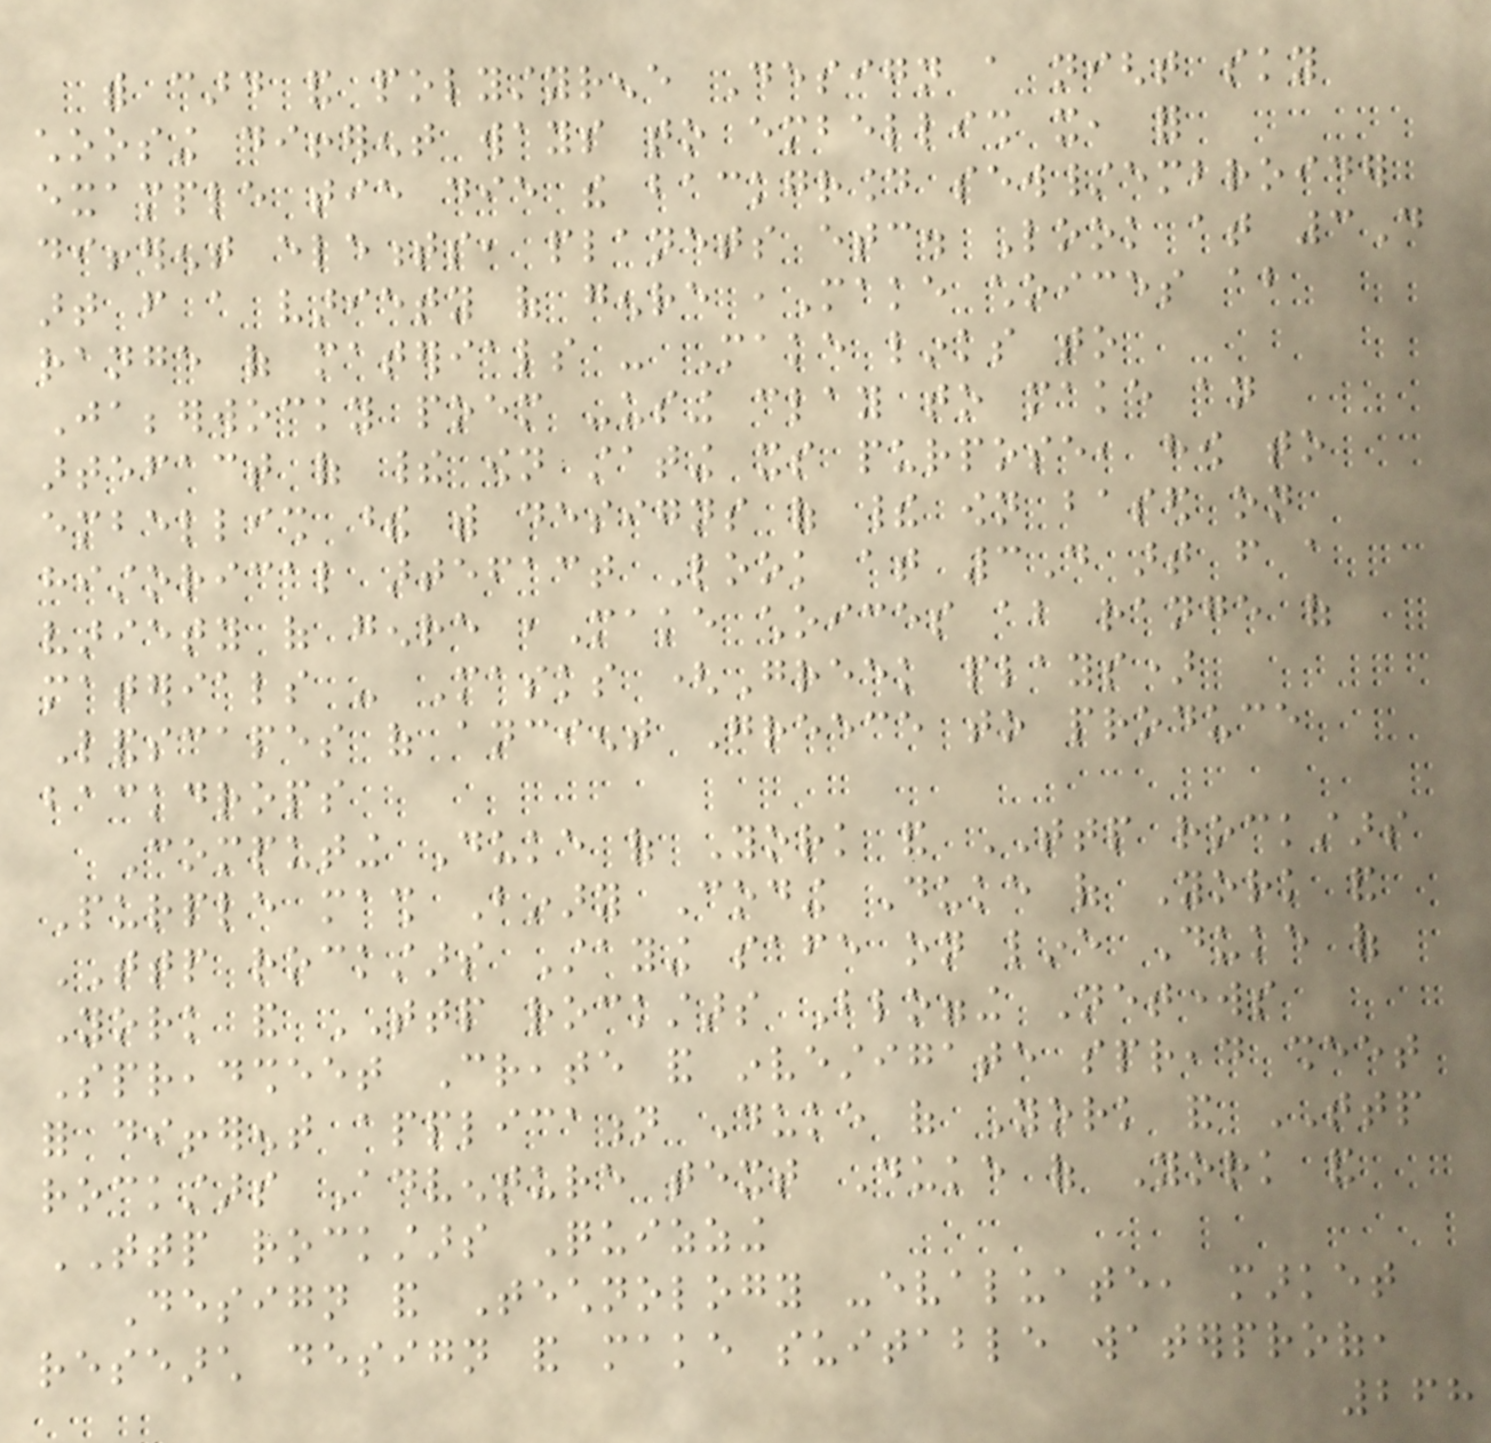with card and polystyrene Design a night sky
choosing different ways to embellish it, for
example tie die the background sew/embroider
different elements, planets etc. Look at 3D
art from a variety of genre ,Make choices about
range of materials - Make links to
Jabberwocky poem -using clay to make an
artefact of their own stating its purpose, how to
embellish these with designs of their own based on
historical artefact Look at 3D art from a
variety of genre ,Make choices about range of
materials - Masks (Greek plays)
Landscapes of ancient Greece to produce
backdrops
Computing Duke of York and TTP rockstars
Purple mash Binary Coding Duke of York and
TTP rockstars Staying safe on line Duke of
York and TTP rockstars Blogging Networks
Spreadsheet Create and investigate spread sheet
for different application Duke of York and TTP
rockstars Adventure text Duke of York and
TTP rockstars Quizzing
Design and Technology -evaluate, market
research design and make suitable waterproof,
268
